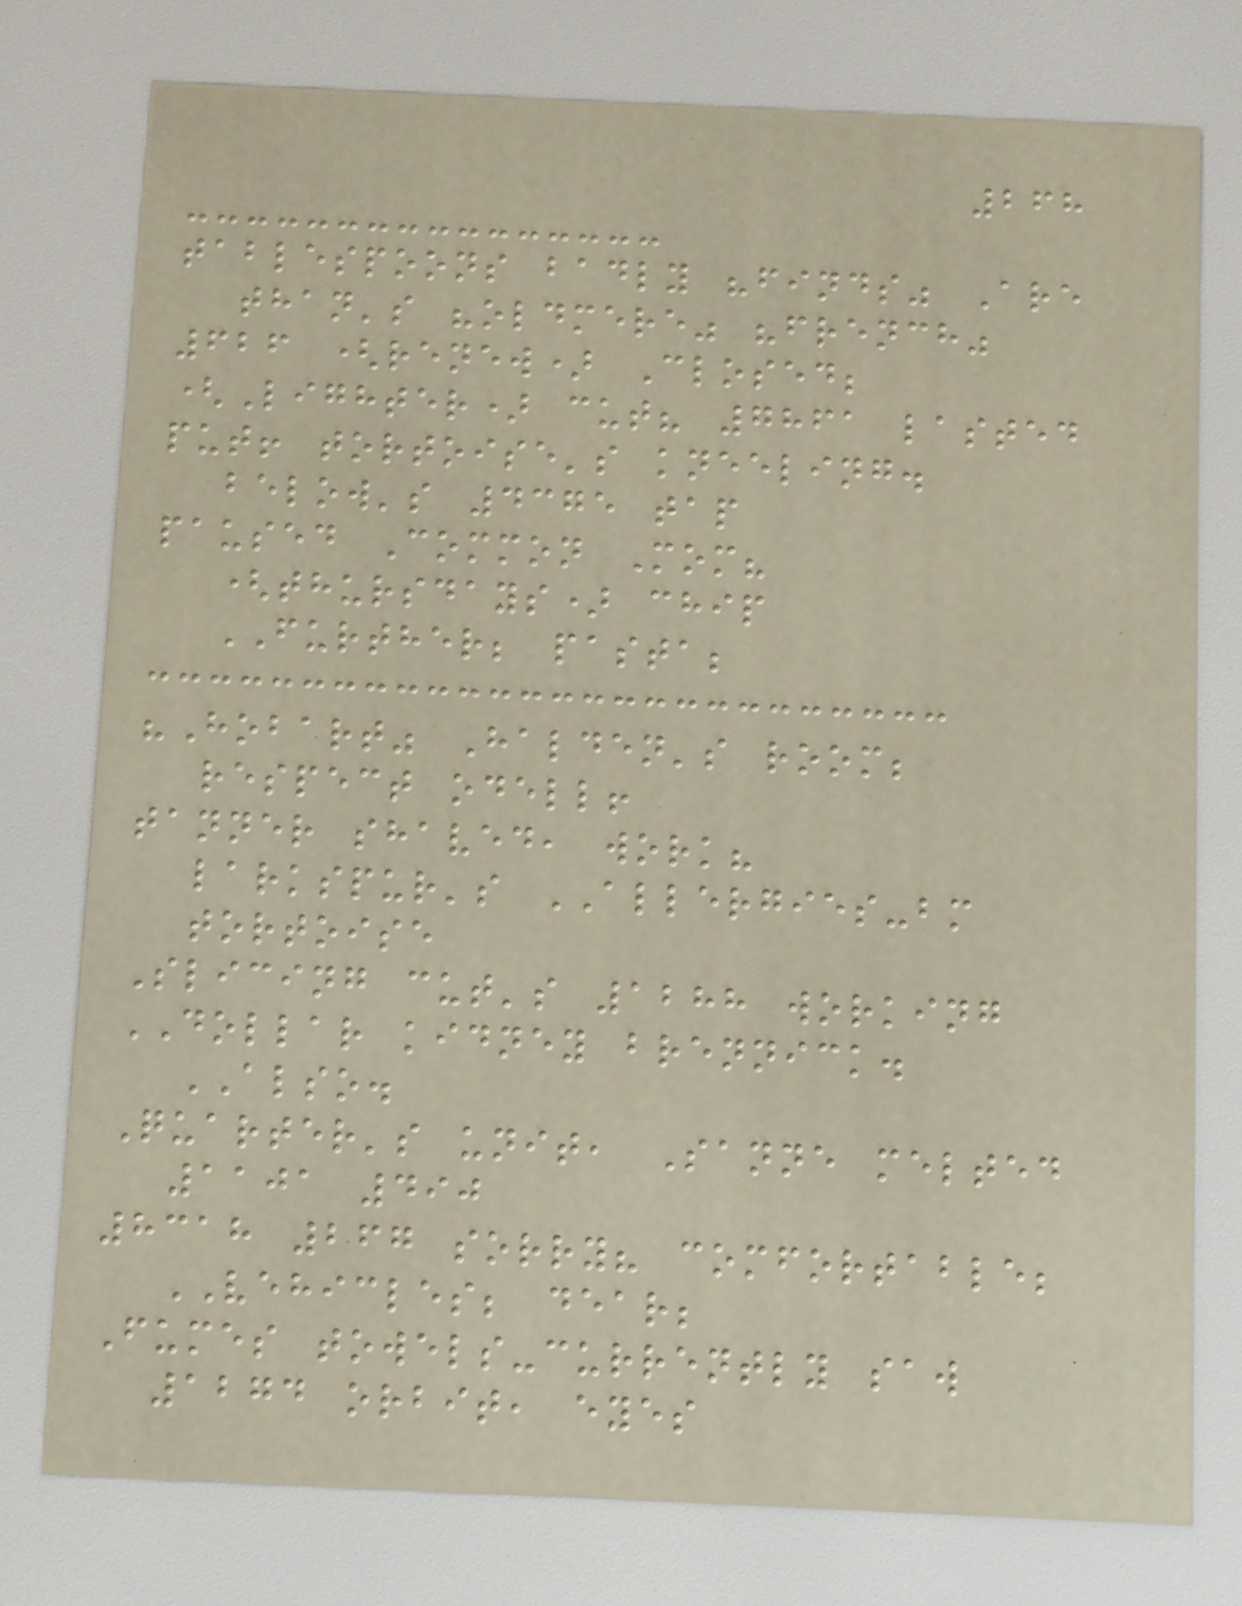268
tablespoons badly "finds" Are
than's "oldmere" "french"
626 (renew) Closed;
(Lighter) cut? 7861 lasted
put! tortoise's kneeling.
below's 4375 tap
paused Common Mom?
(thursdays) chip
FURTHER; pasta;
"Hobart" Halden's room;
respect odell!
tanner shaved, work?
larkspur's ALLERGIES-bm
tortoise
Slicing cut's 1288 working
DOLLAR kidney brennick.
ALSO.
Quarter's unit, Sanne melted
1101 490
8318 267 sorry? comfortable;
VEHICLES; dear;
Fumes towels-currently saw
1274 orbit, eyes
